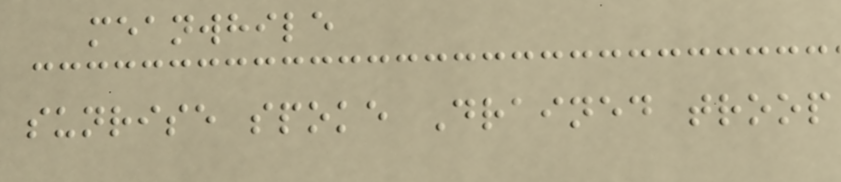meanwhile
sunrise spoke Drained troop
